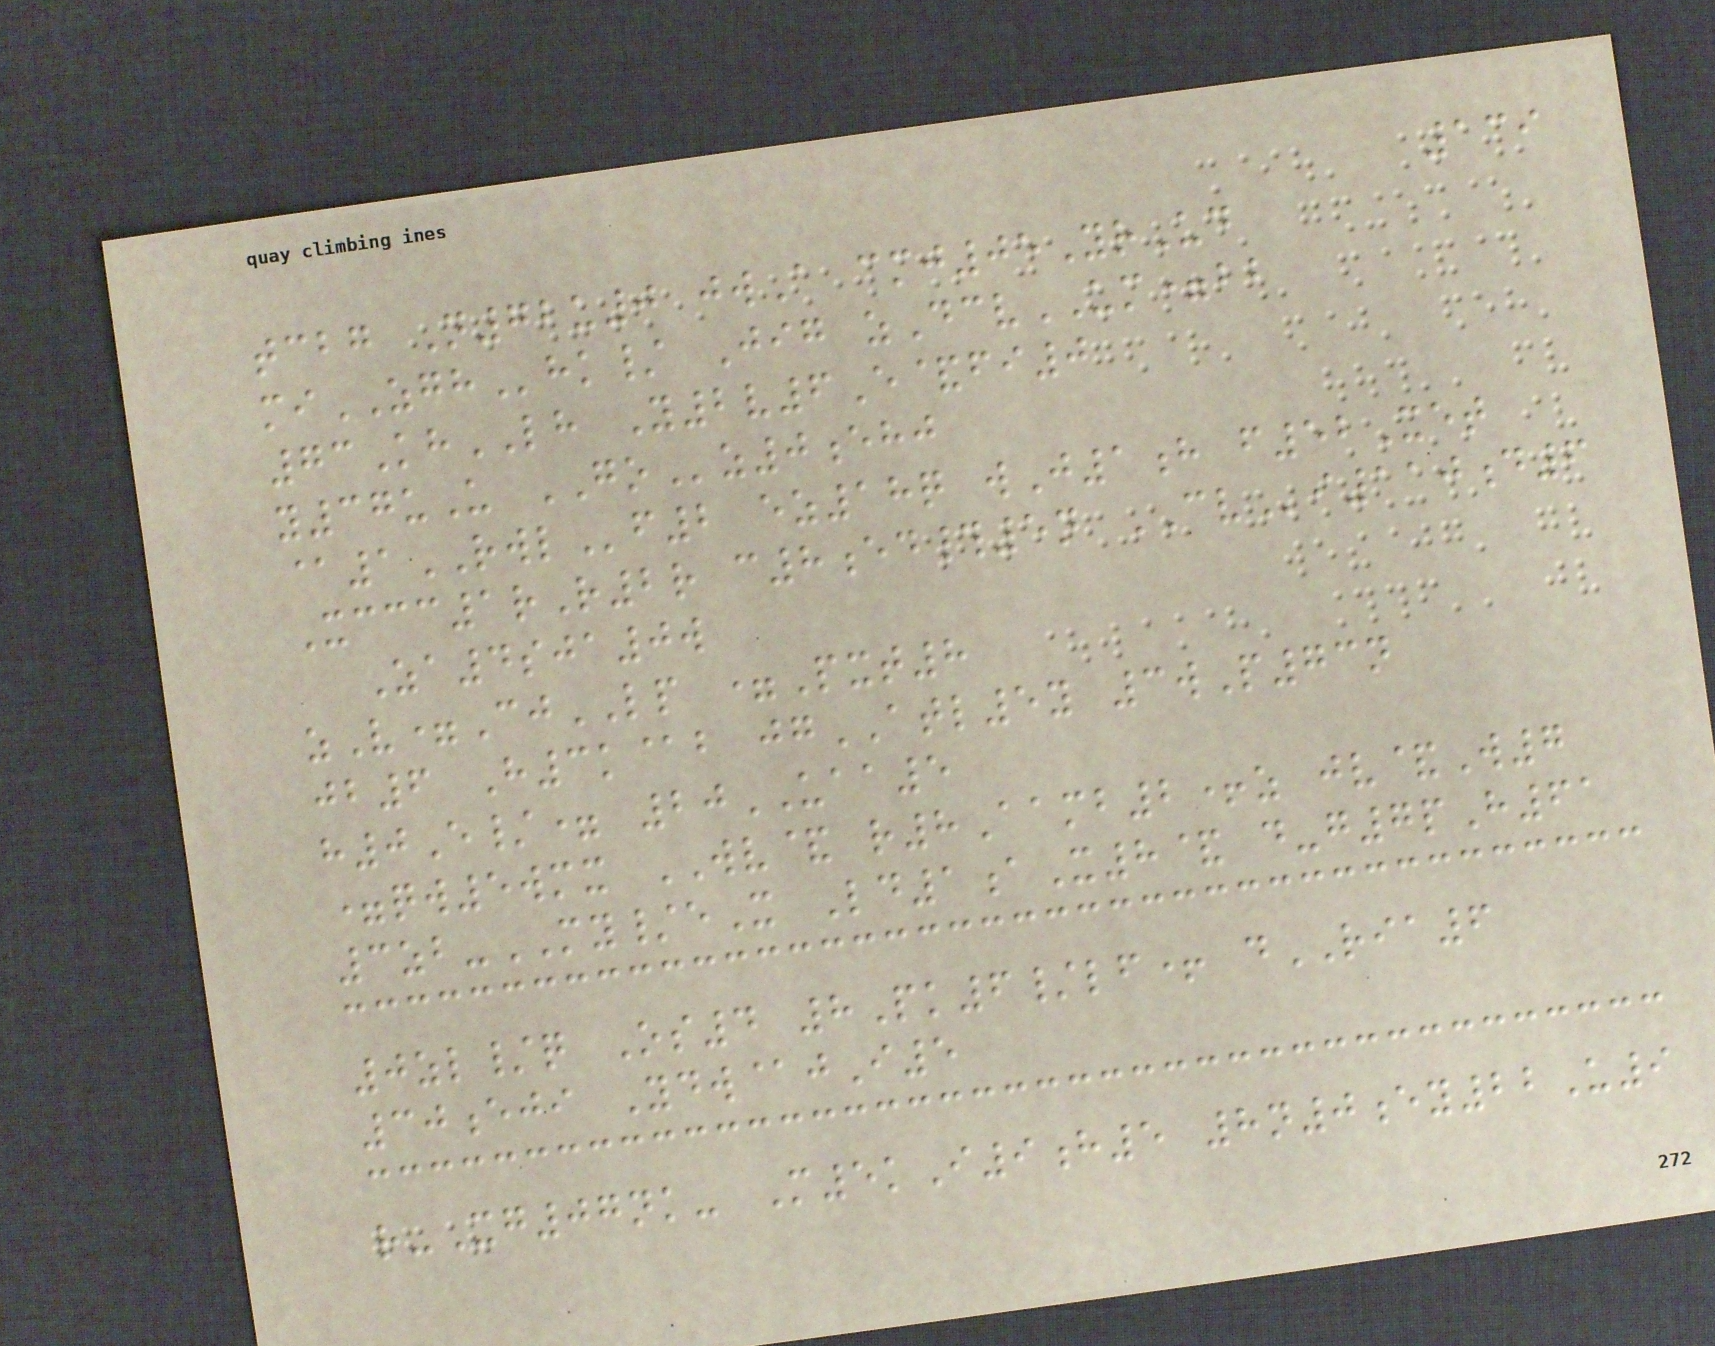139
tcbg N72u0 jwA cmj05YrUd
miZGHhk/ Jig zDcvUM=bb
73KhLH Y2v6E&fi0
y37uU GOz0ehj
@1RWLf2 ez18q wJ1h f52Xet
Xccc1rR2r c8ed#5n CVi110d6
Za4sja0w
zV=CjLP =Pxt8
jb6 H3k@b jgATL5y 3wP73n
h0E/= 20UAA5
=qw5wmx WV& r8Aamb2+z jv&W7
3zb-MY/eX Ld1aX8& d-g7pH61
0zl/q Os4 8Pk6/lf+ dRIA6
30eji Ydw@jI5
r-Xg07nk- M5kI9h5 8n0ey22U9
